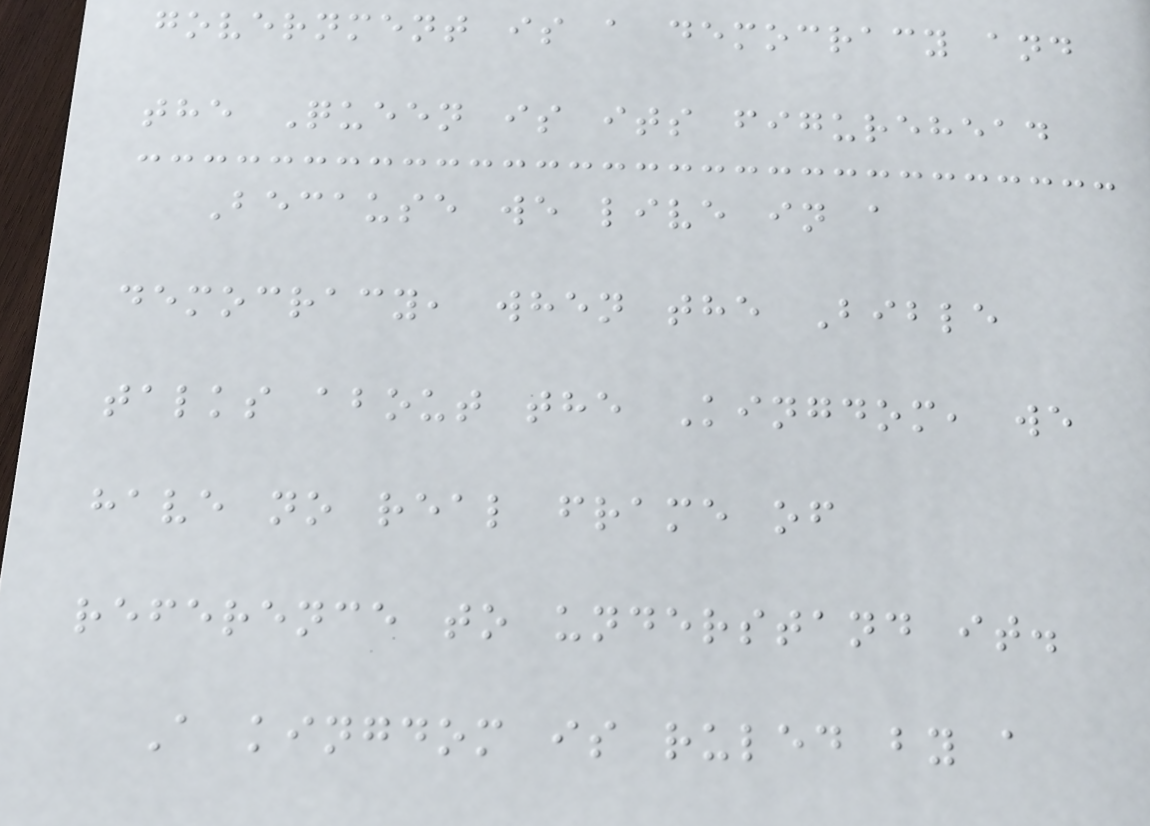government is a democracy and
the Queen is its figurehead
Because we live in a
democracy, when the Bible
talks about the Kingdom, we
have no real frame of
reference to understand it.
A kingdom is ruled by a
